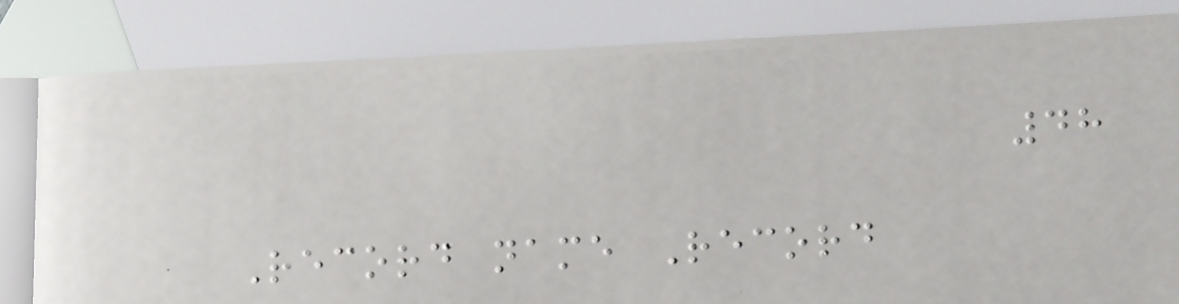48
Record name Record
